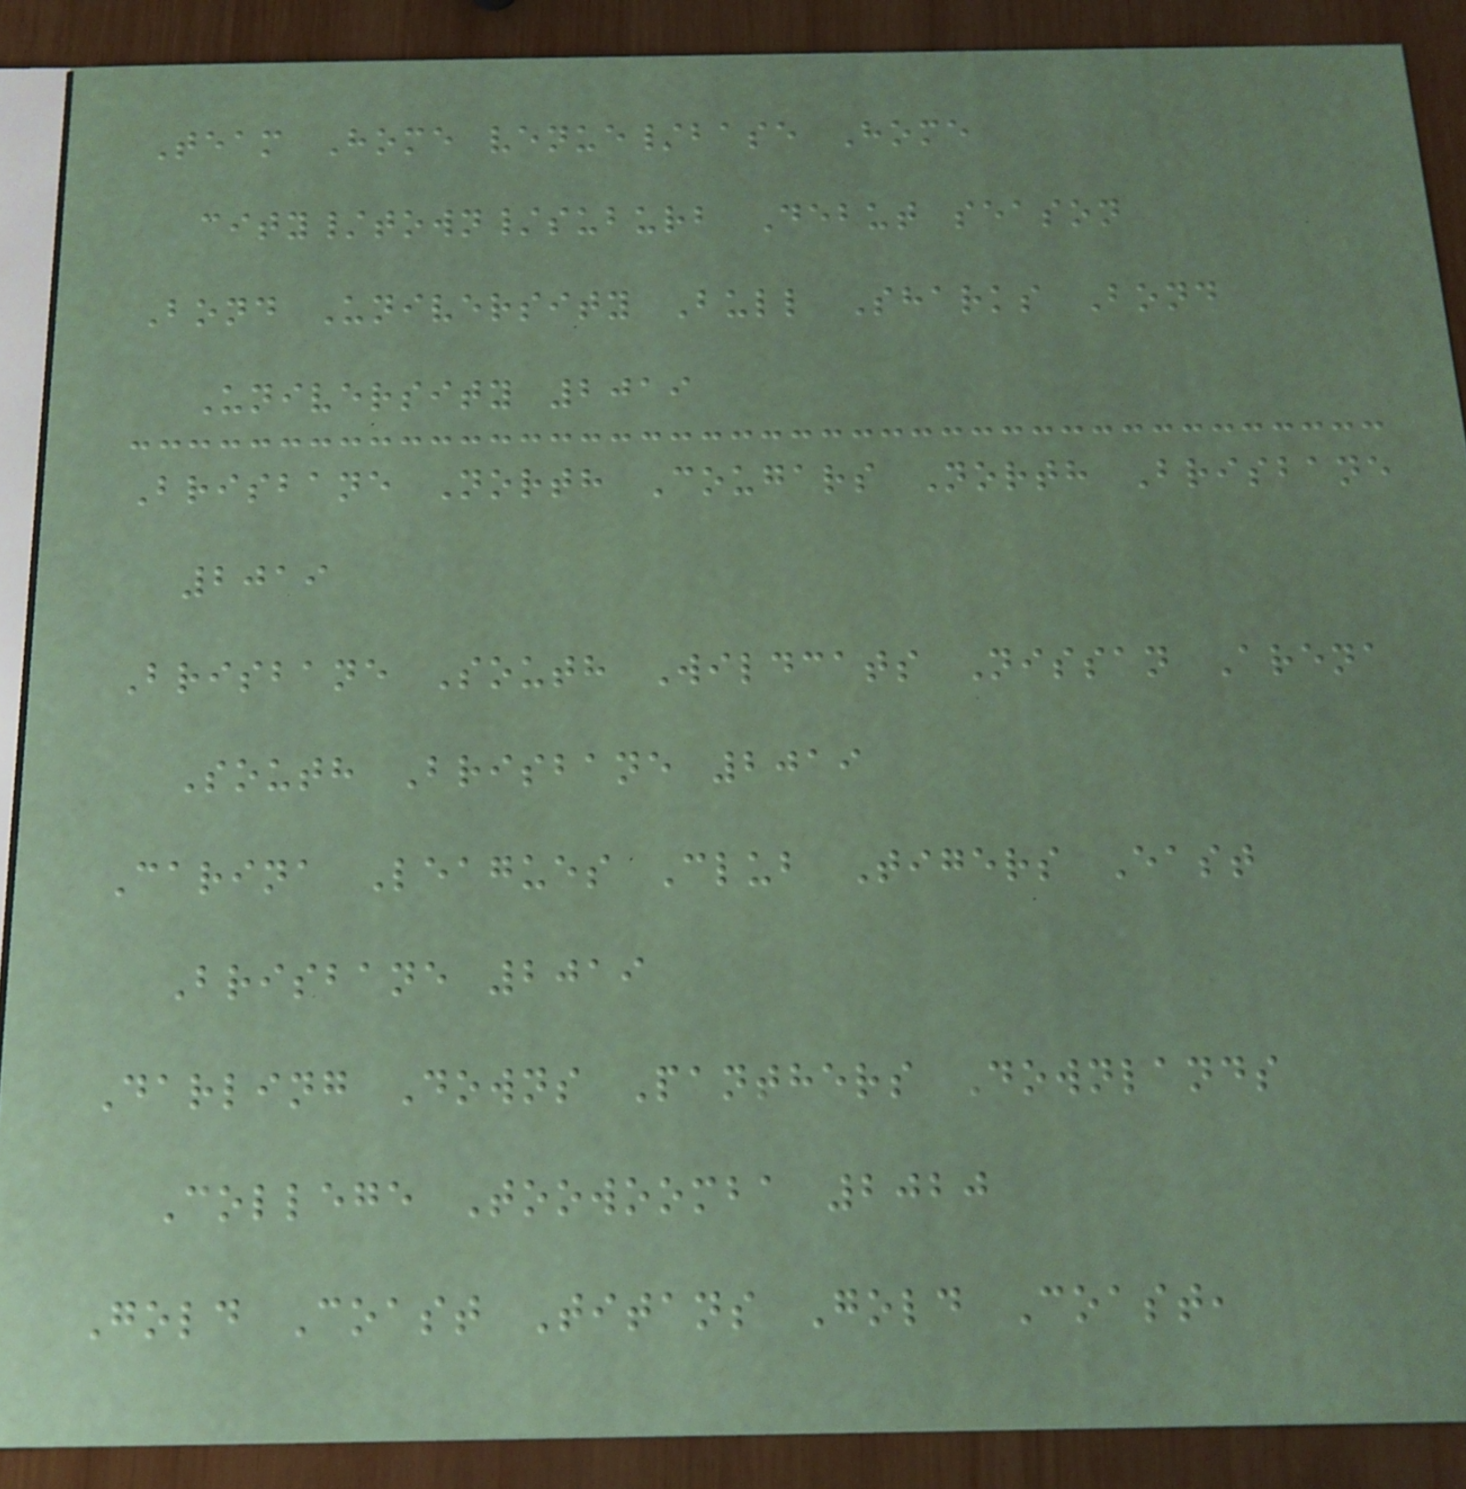Team Home venue/base Home
city/town/suburb Debut season
Bond University Bull Sharks Bond
University 2019
Brisbane North Cougars North Brisbane
2019
Brisbane South Wildcats Nissan Arena
South Brisbane 2019
Carina Leagues Club Tigers East
Brisbane 2019
Darling Downs Panthers Downlands
College Toowoomba 2020
Gold Coast Titans Gold Coast,
